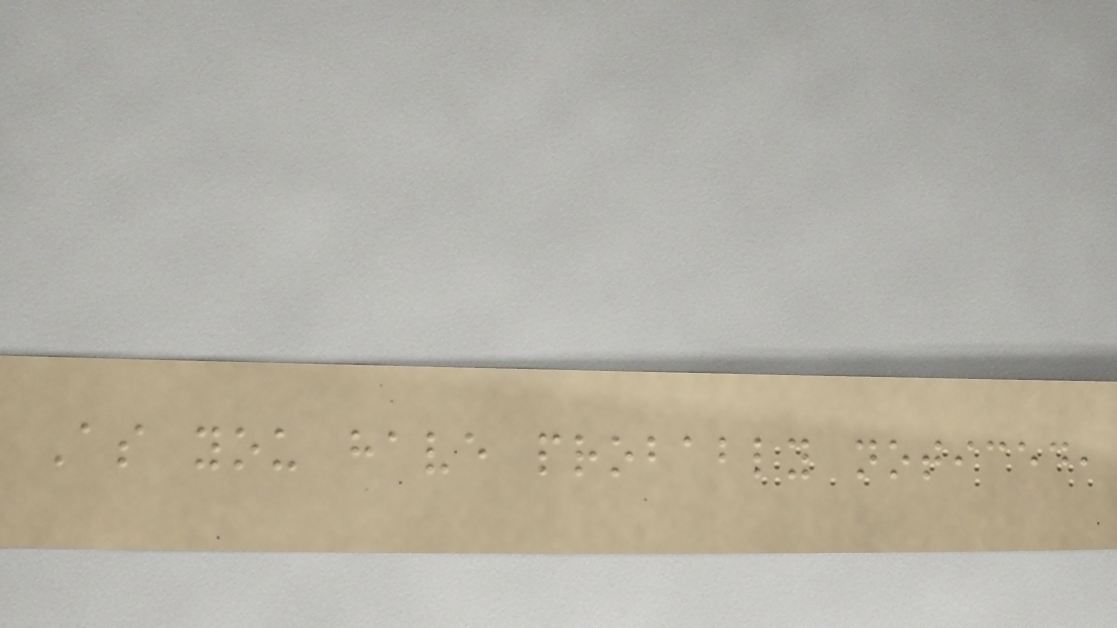As you have probably noticed,
